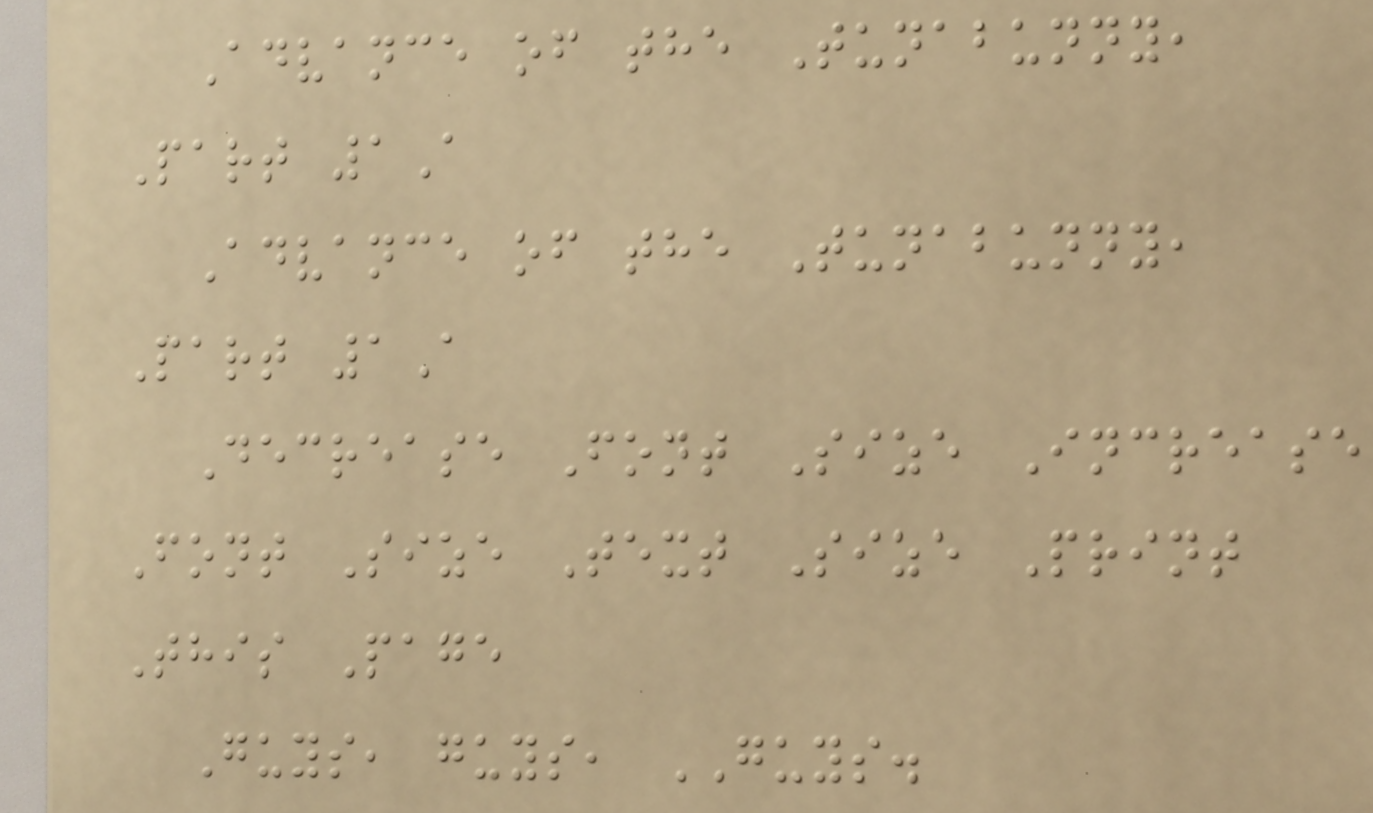Advance of the Tunabunny,
Part 1A
Advance of the Tunabunny,
Part 1A
Decrease Font Size Increase
Font Size Text Size Print
This Page
Guys, guys, GUYS.
